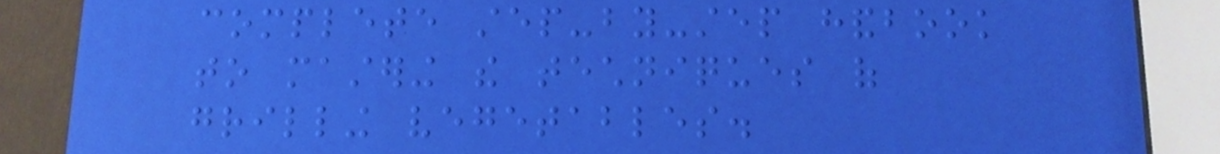complete step-by-step handbook
to mastering the techniques of
grilling vegetables.
